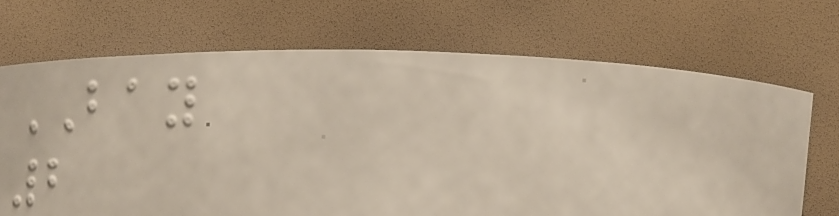BAY
2
